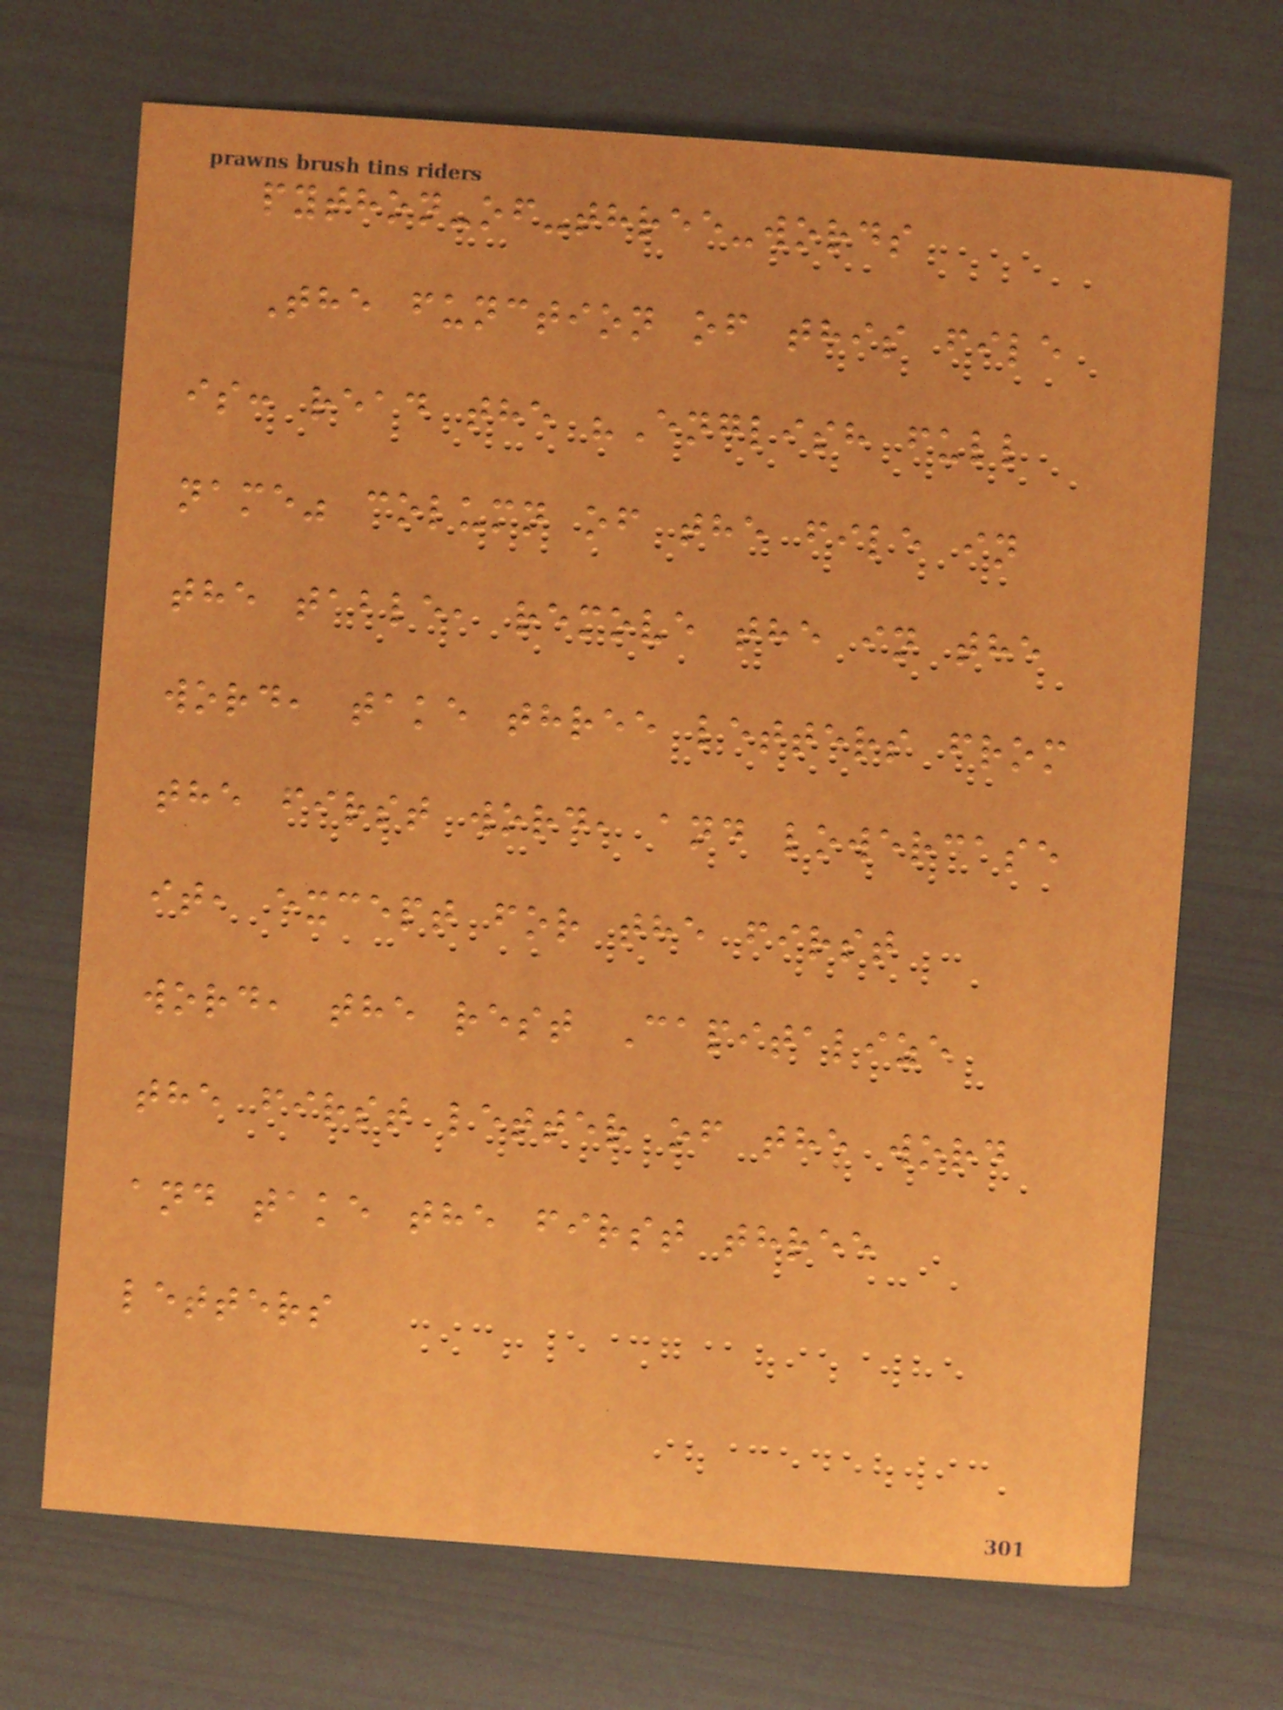python-of-three-words
The function of this file
is: read the "English full
name" column of the file in
the table, remove the in the
word, take three letters from
the first word, and lowercase
it, except for the first
word, the rest Capitalize
the first letter of the word
and take the first three
letters
